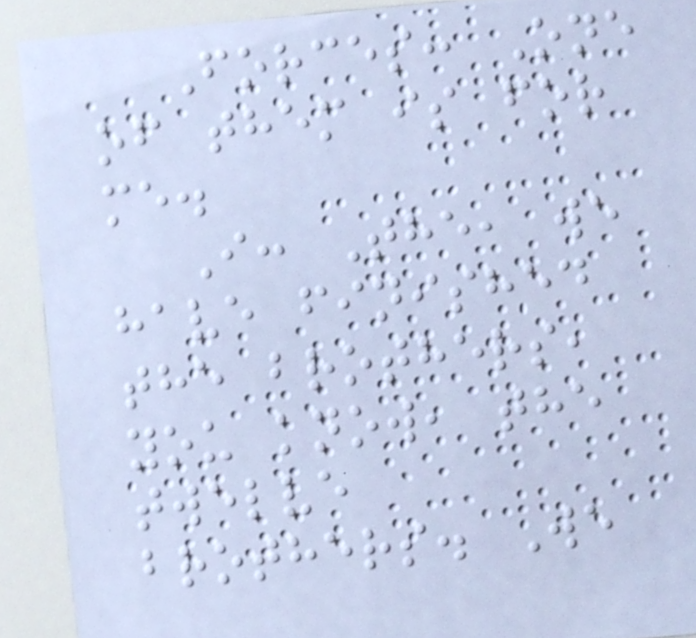Forces: One
of them is for
me.
I: The, we
have finished
the brothers,
you know, the
twelve
brothers. We
